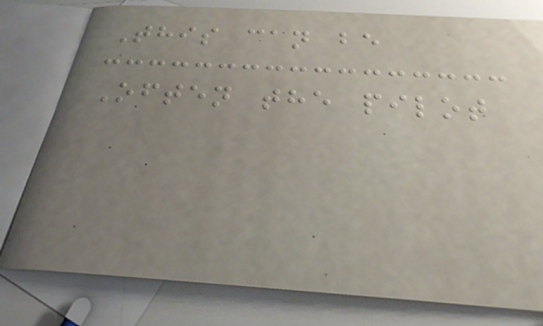This can be
Often the pilot
